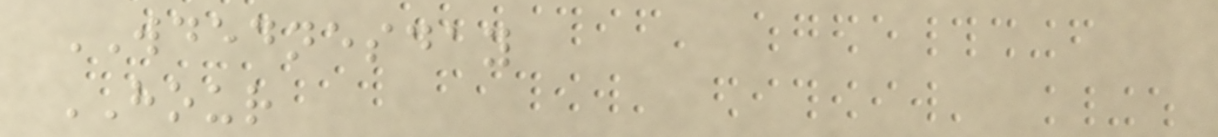WDEDNESDAY
HOUR
